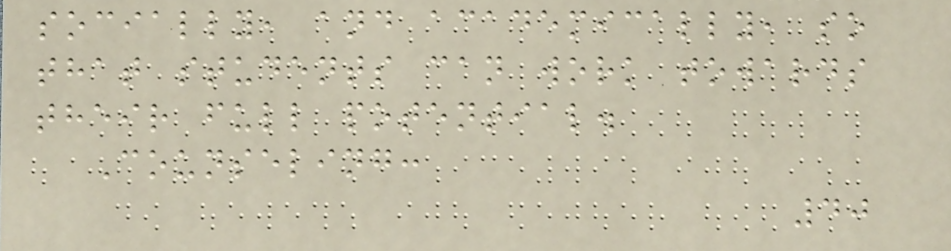socially, and academically, so
that students can work towards
their full potential.
Counseling:
40
